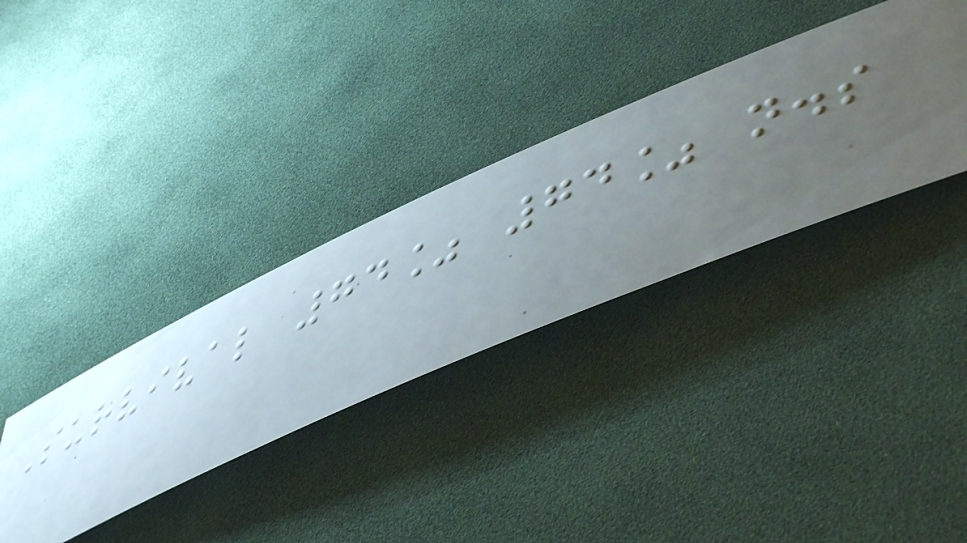Survival 74% 74% n.s
